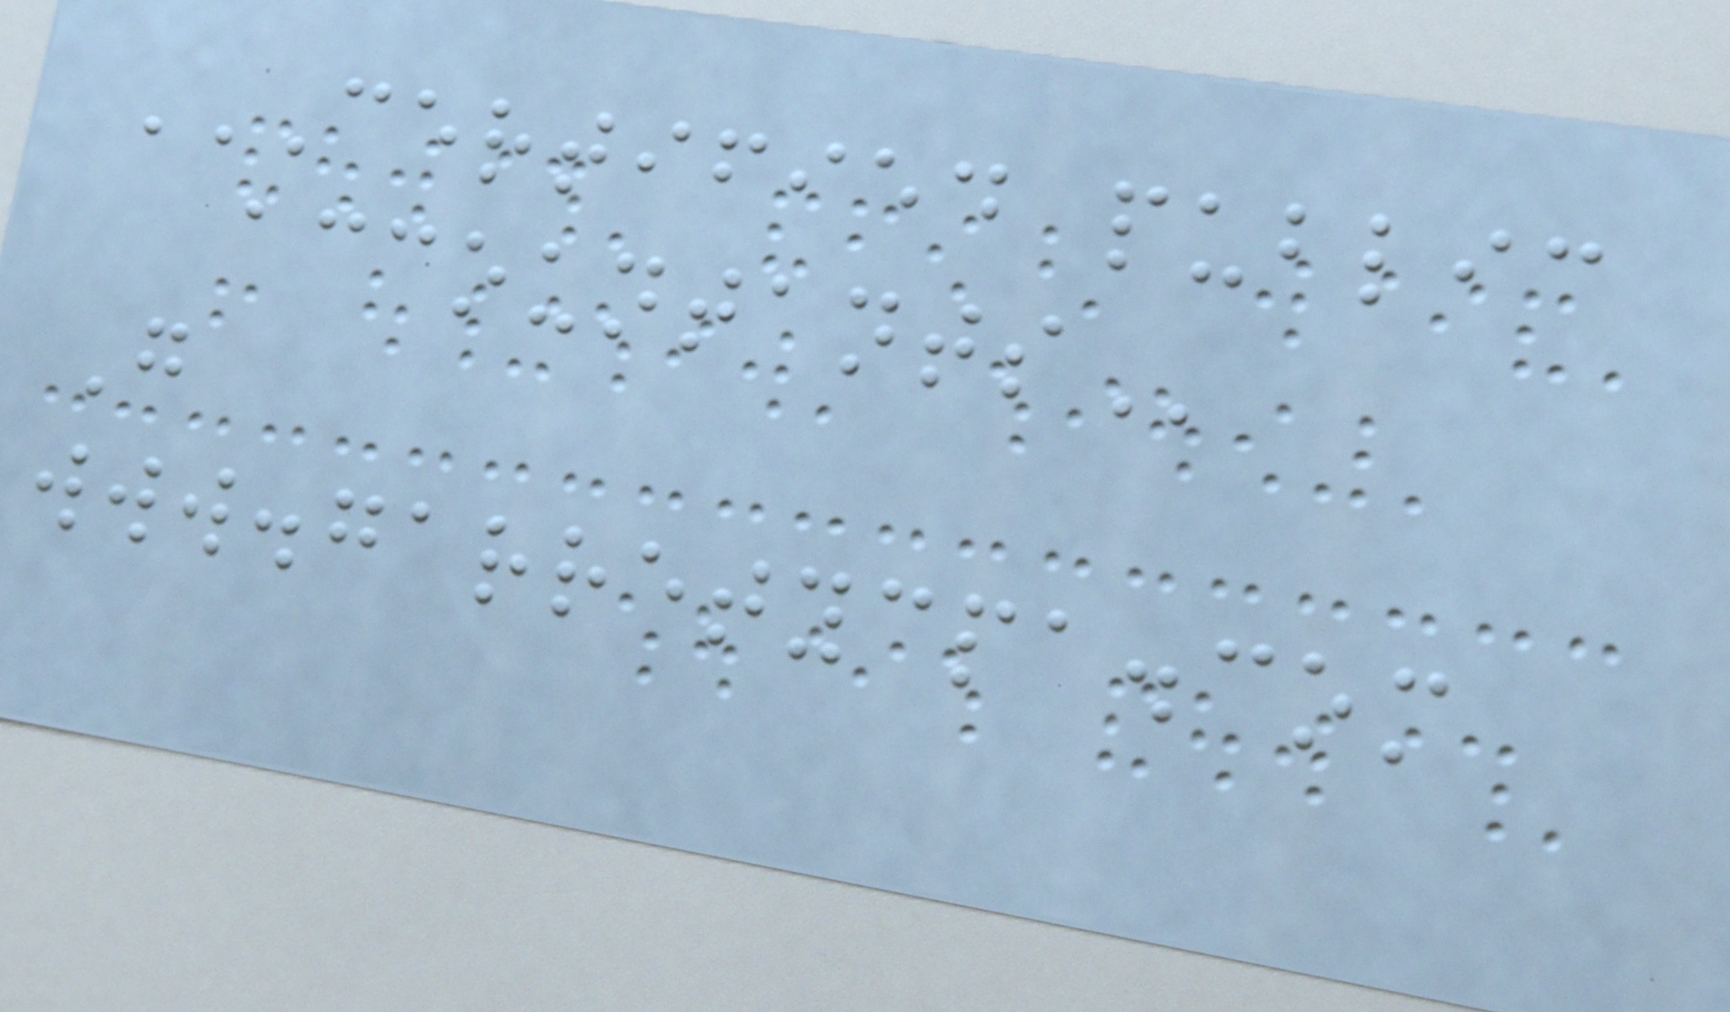CERTIFIED PUBLIC
ACCOUNTANTS
G
www.garretycpa.com
